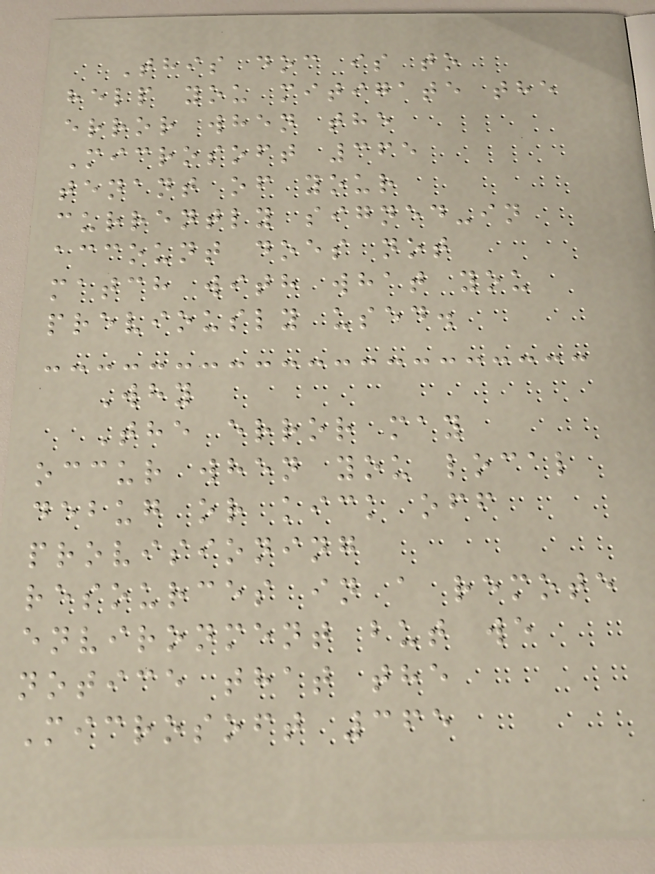This doc is to
help you mitigate the
error when the
Microsoft 365
tenant of your
currently signed-in
account does not
match with what you
previously used.
Why
The error may
occur when you local
debug or kick off
provisioning
resources in a remote
environment but we
notice that the
Microsoft 365
